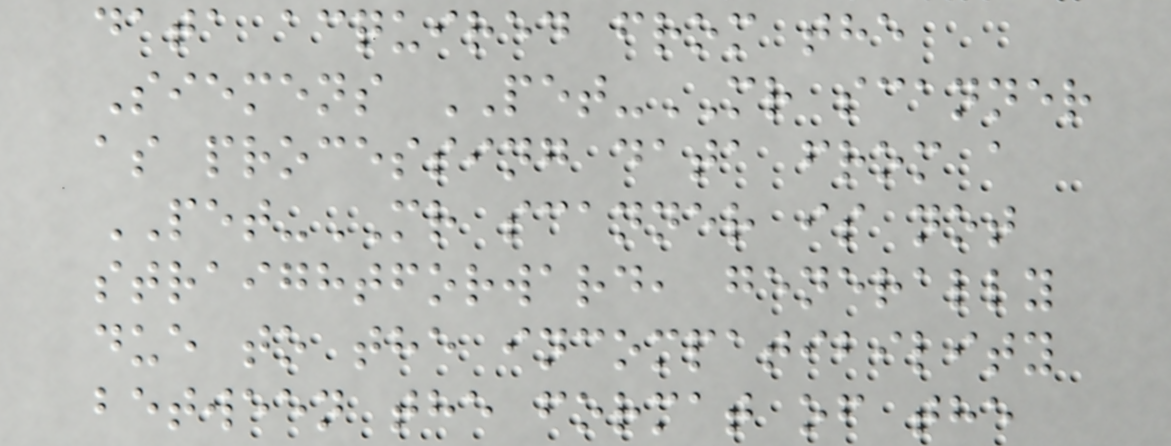data acquired from the
Siemens PET-MR scanner
as processing data from a
PET-MR scanner is not
straightforward, generally
due to the incompatibility
between the format of the
